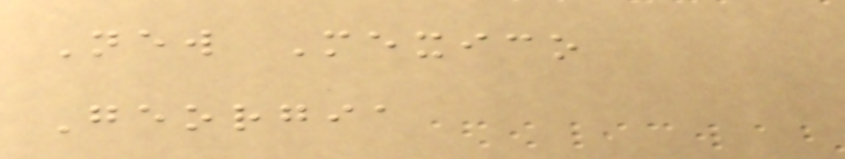New Mexico
Georgia
